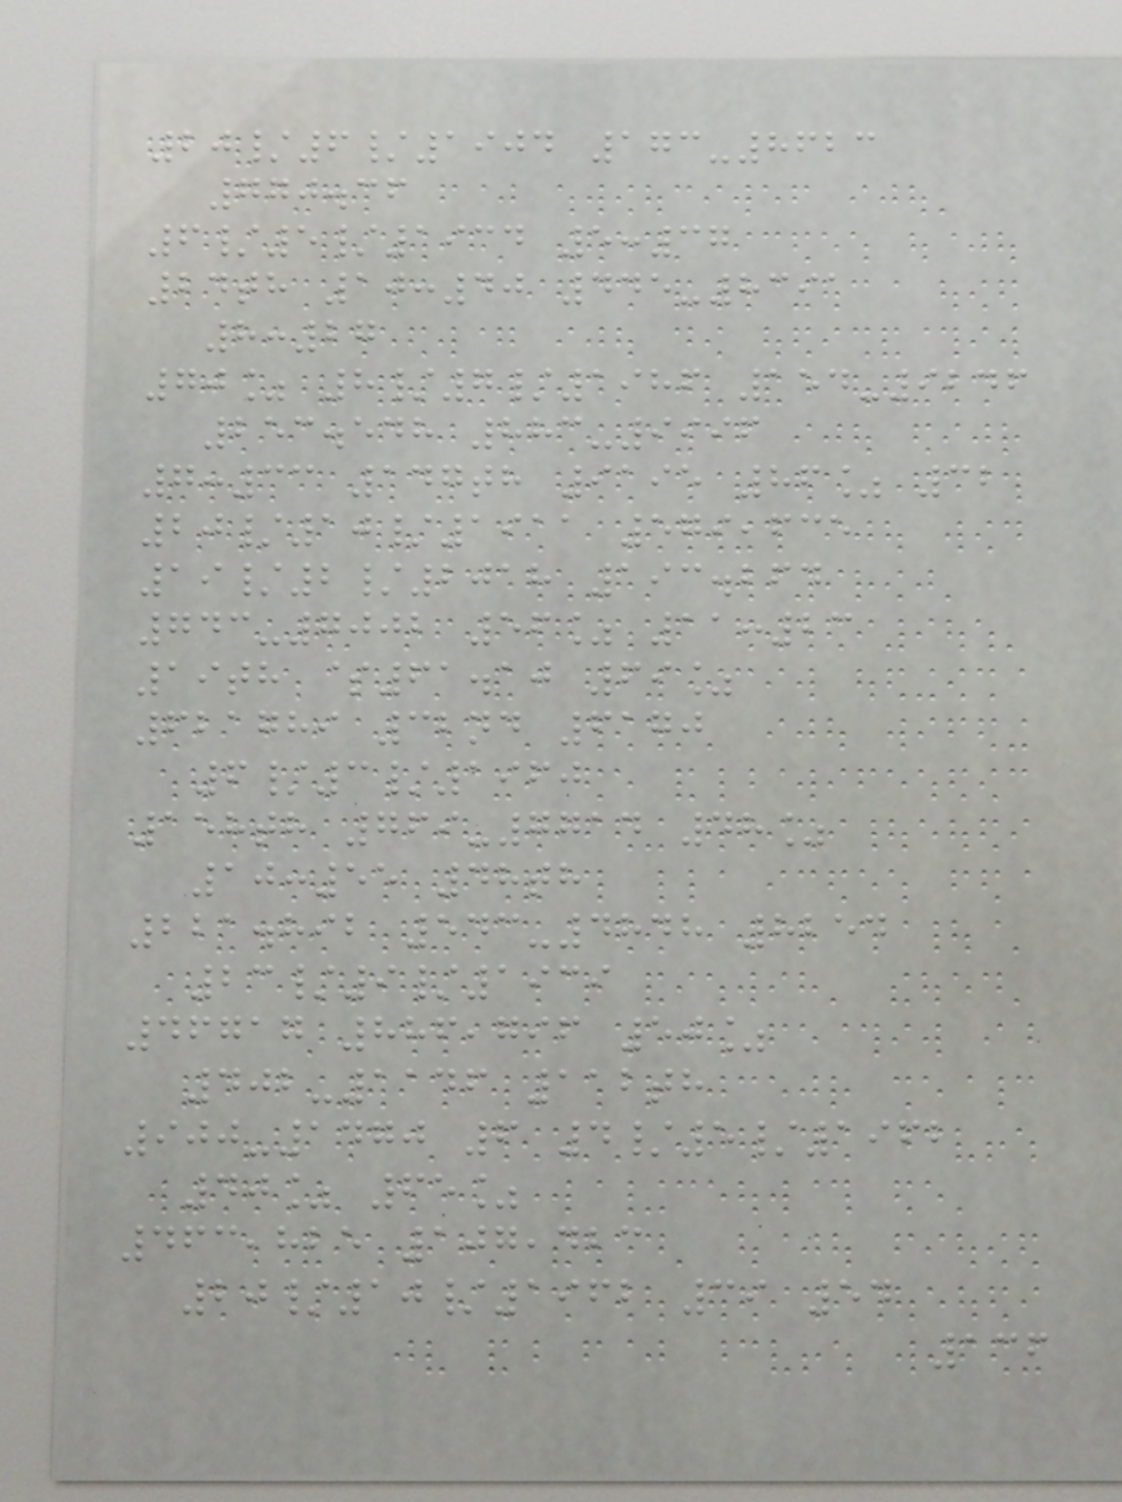20/6/1904 173-8623
770.36
6/5/1934 5:37
24th 10:40 445-8391
8:27
70% 8/7/1986 154-9246
253.548 883-9996
7:33 147th 9195 86% 32
20/10/1911 579,635
19/2/2018 193.264
743-7002 56% 11:23
19th $61.10 69%
621789 32nd 6170
6/3/1960
158th 769-7714 48%
10:55 48th
221.892 543-4848 8254
23/9/1939
46717 886,796 50%
402-1146 112th
900-1470 6 4/5/1962
40% 65%
463,825 107,423
20/10/1962 39 54
136
